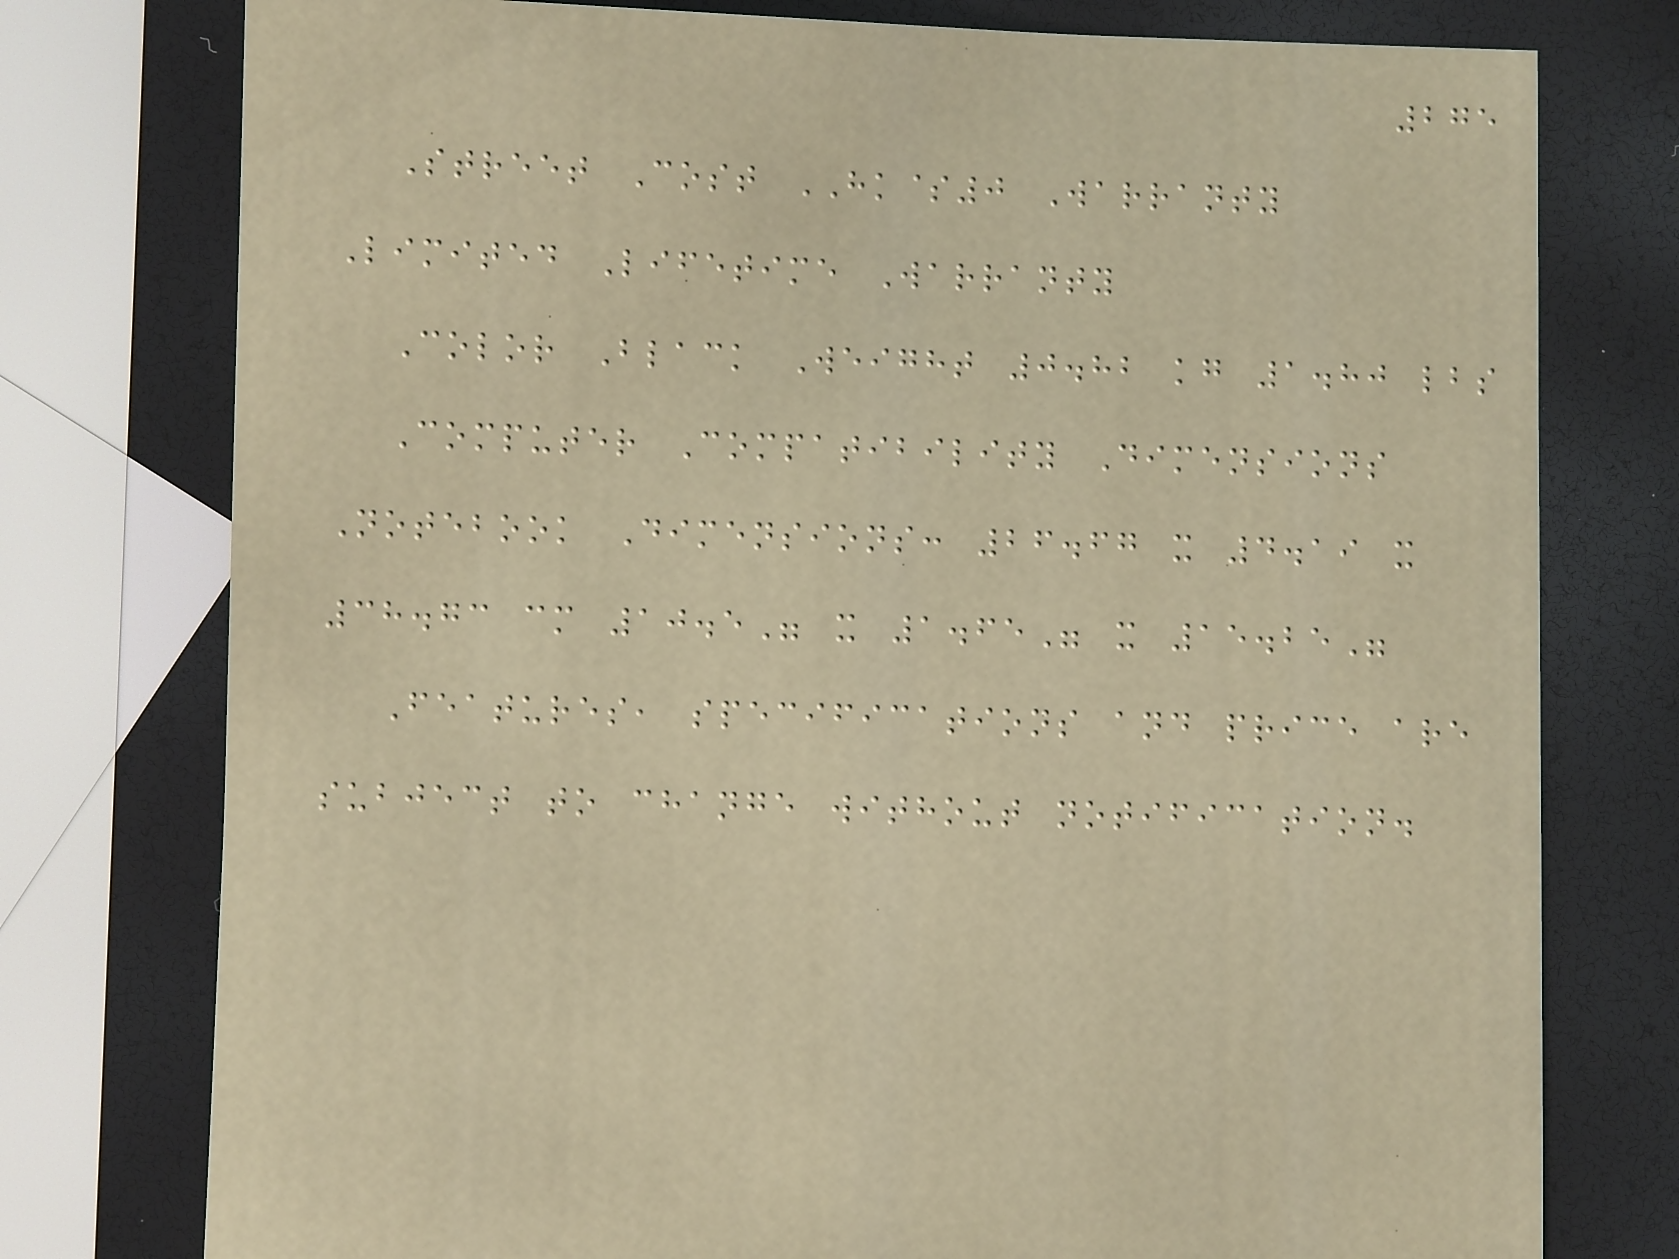275
Street Cost HK$0 Warranty
Limited Lifetime Warranty
Color Black Weight 0.82 kg 1.80 lbs
Computer Compatibility Dimensions
Notebook Dimensions: 26.67 x 4.19 x
38.73 cm 10.5" x 1.65" x 15.25"
Features, specifications and price are
subject to change without notification.
